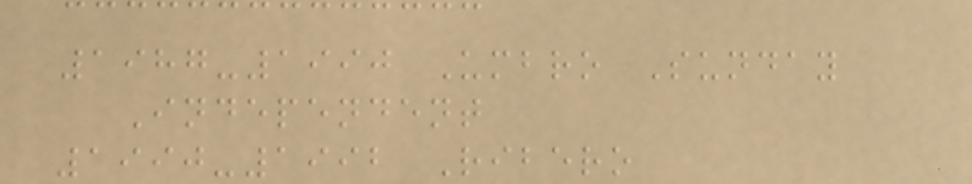1987-1990 Umbro Sunday
Independent
1990-1992 Ribero
